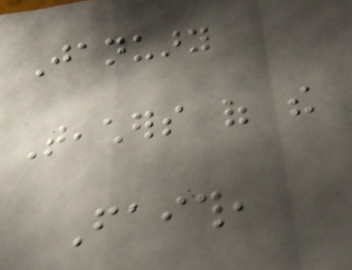January
Teachers of the
Faith,
